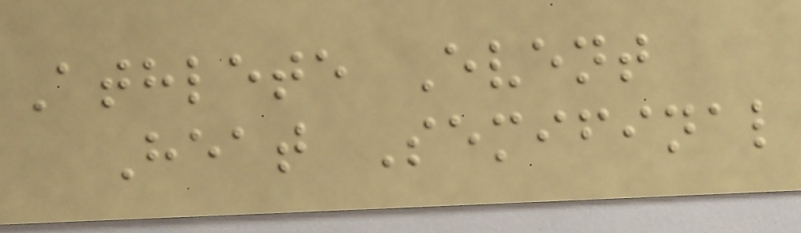Athlete Event
Heat Semifinal
